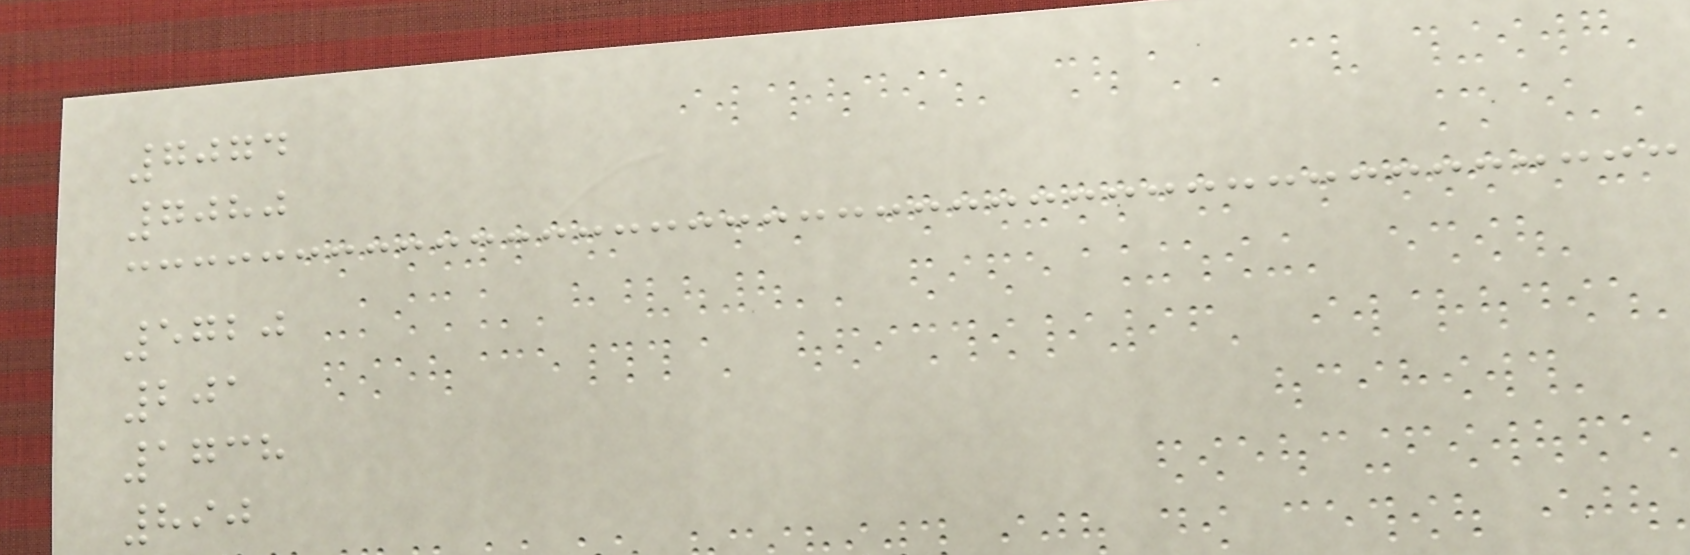7074
7080
5720
201
1738
890
